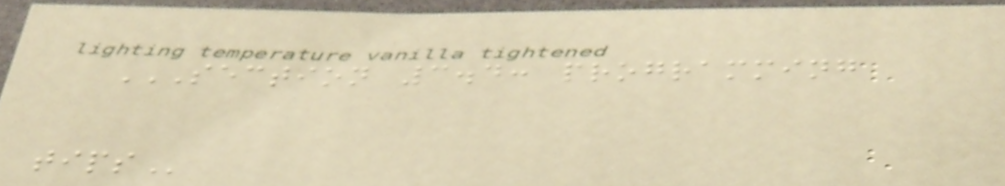SECTION 3.4: PROGRAMMING
TIPS
